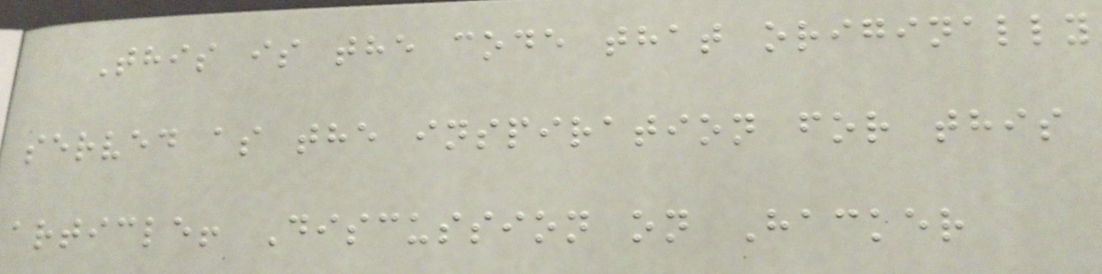This is the code that originally
served as the inspiration for this
article! Discussion on Hacker
